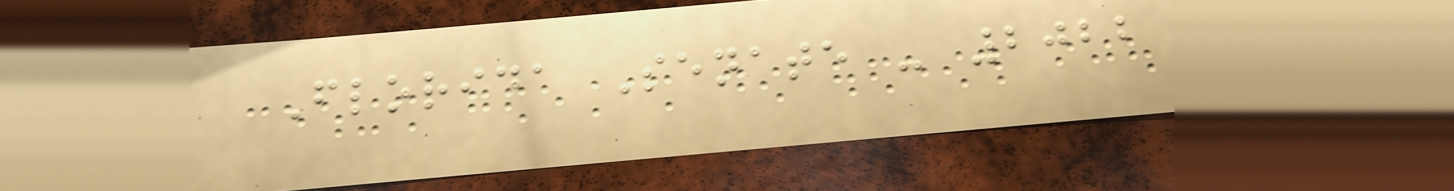Florida Senate - 2022
